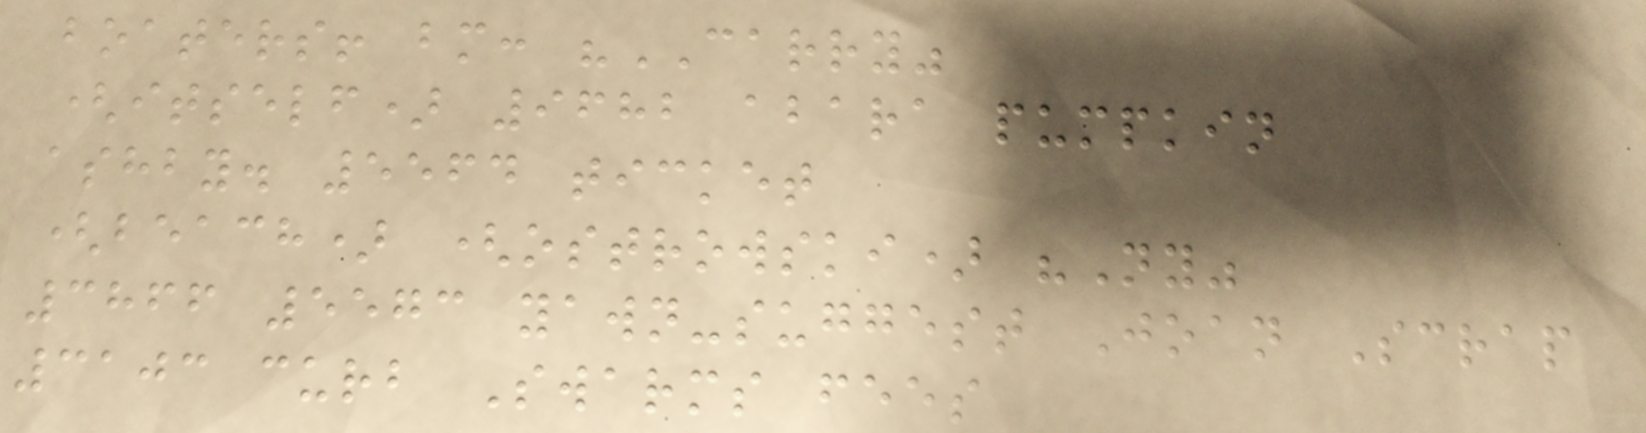boaters! bm: "CARRY"
(itself) 9682 abara pumpkin
ashby. 5564 ticket
(beach) (ostrowski) "Ny"
3866 5573 yawn-suggest Joan Scrap
3103 curb Swarms fees
